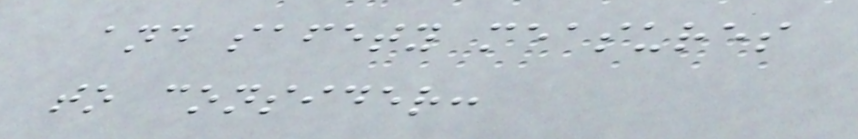and safety measures
to consider:
